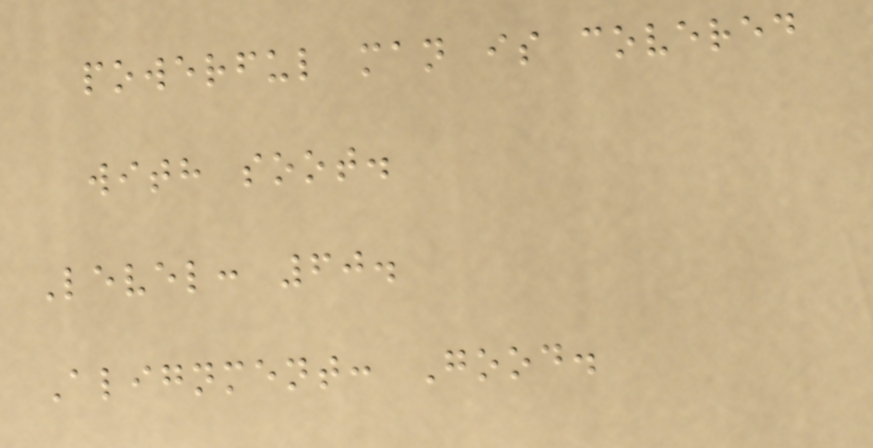powerful man is covered
with soot.
Level: 60.
Alignment: Good.
